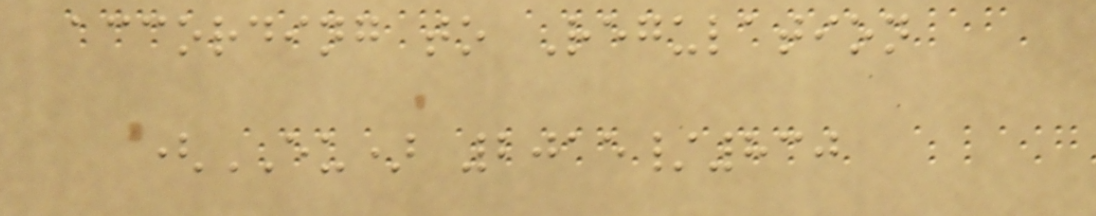according to Regulation
(EU) 2015/830
